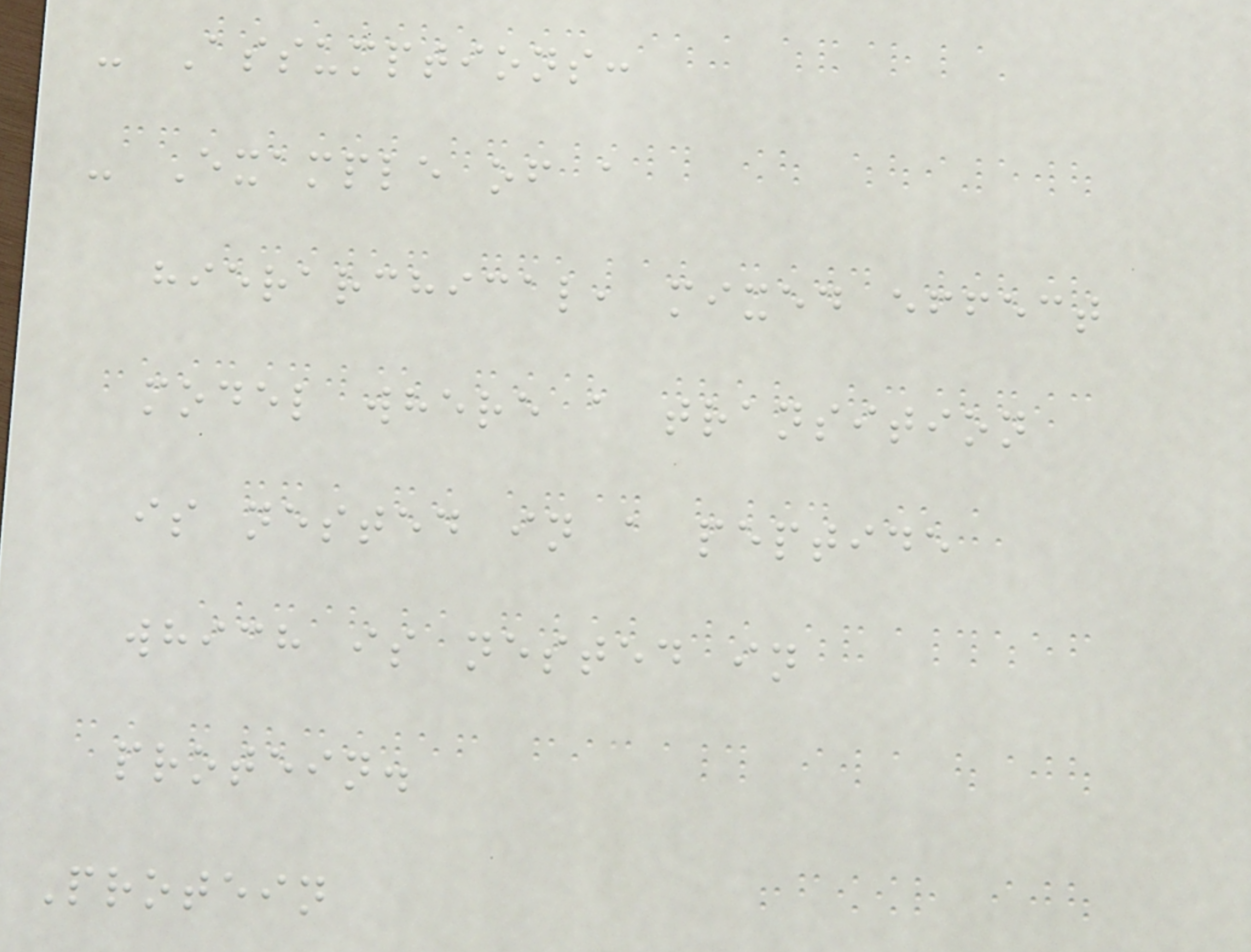- Assumptions:
- Example of a
hierarchical, mixed effect
model where a transition
is nested in a peptide
which is nested in
protein.
Protein
